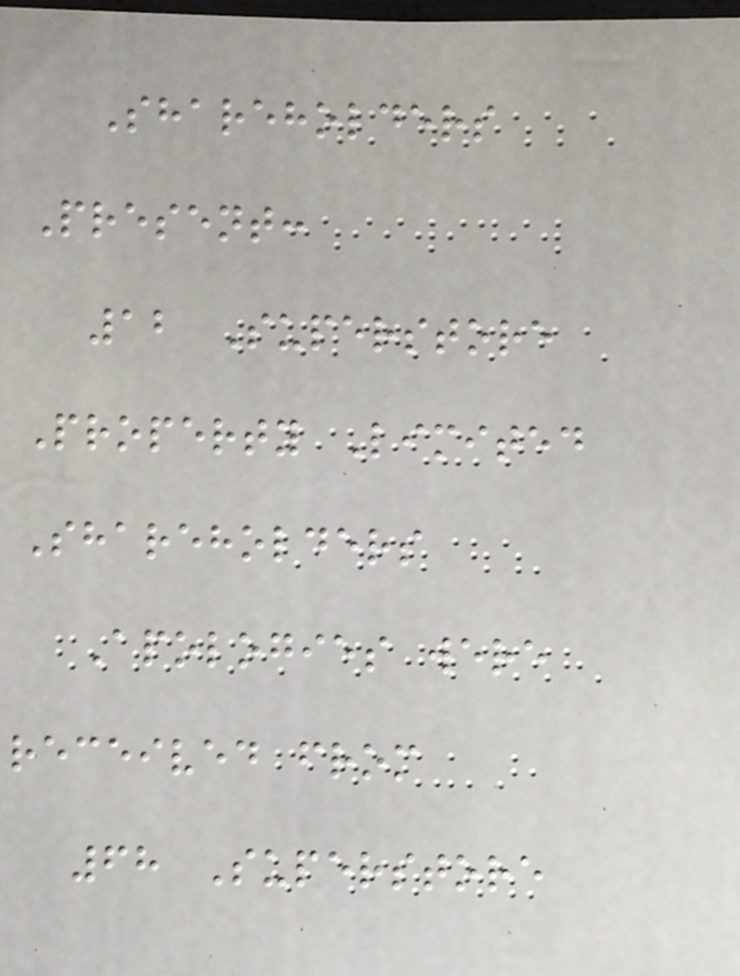Shareholders
Present:
12 Superstore
Property Limited
Shareholders
Apologies were
received from
68 Superstore
